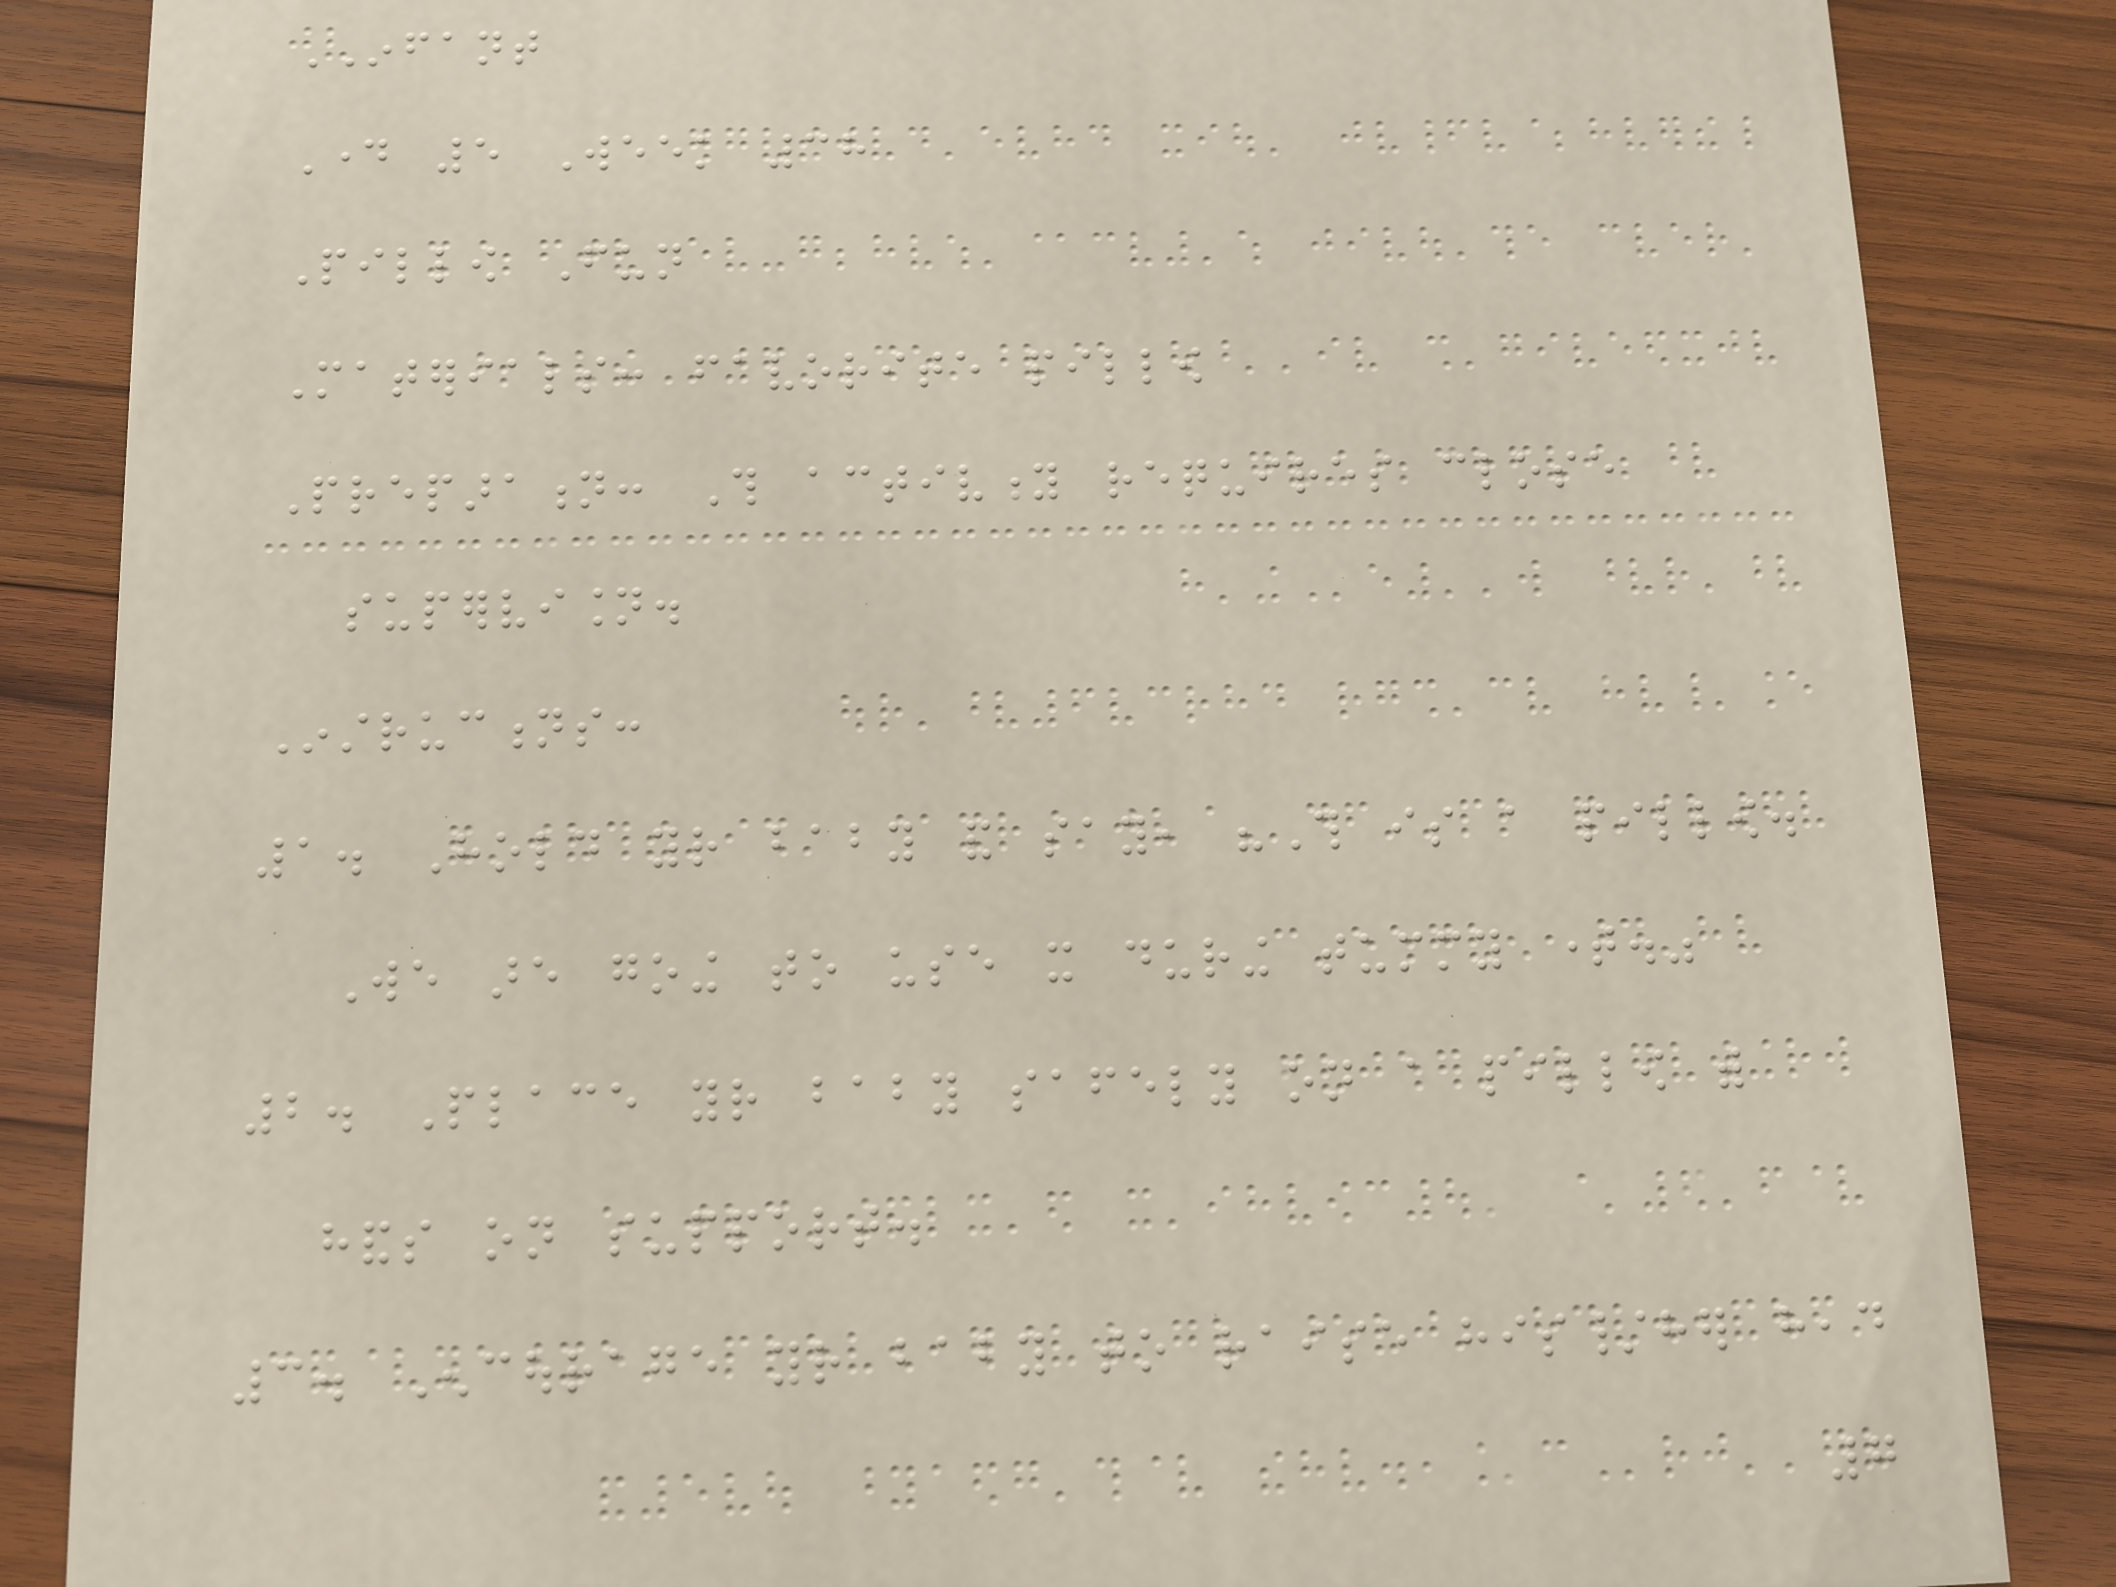INFANT
Day 5 Week 38
Pillow Fun
Materials: favorite pillow
Preparation: This activity requires close
supervision.
Instructions:
1. Hold your baby and say, "This is a pillow.
We are going to use it during tummy time."
2. Place your baby safely on a pillow with
hands on support.
3. Encourage your baby to raise his/her head
7
